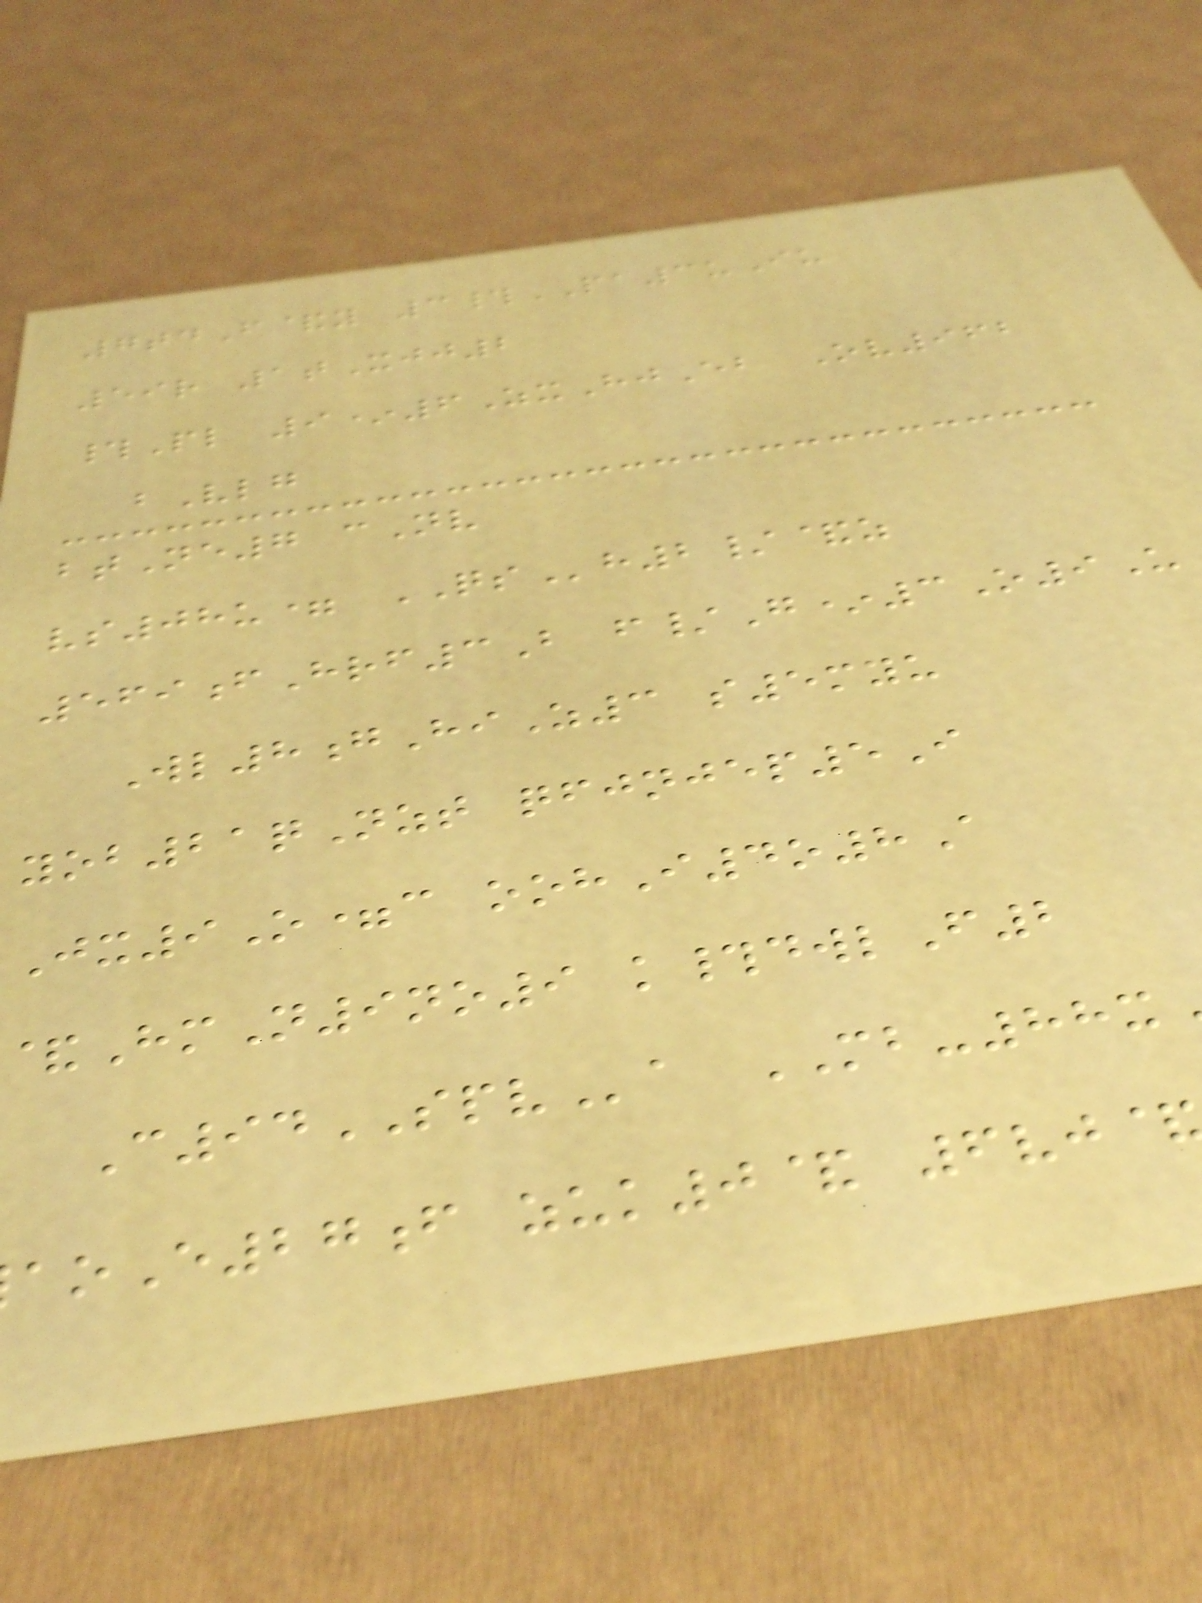7tdF&y 3#PA3uIu
59r 1tXjj2
#Pl 9*6ZxHjEb Ov962
bVlg
btNe7 cNv
vs08u= QSh2/&z
569fHrf3B f/G*3O9U
Wl8gHiZ3 s5myu
yob21qNzt qfjnjep5I
Jx9O=c oohI4o8A
HmN9no9 k#dwlF2
C94SPVa MB-88x
oE27f zuk0& 6vj
